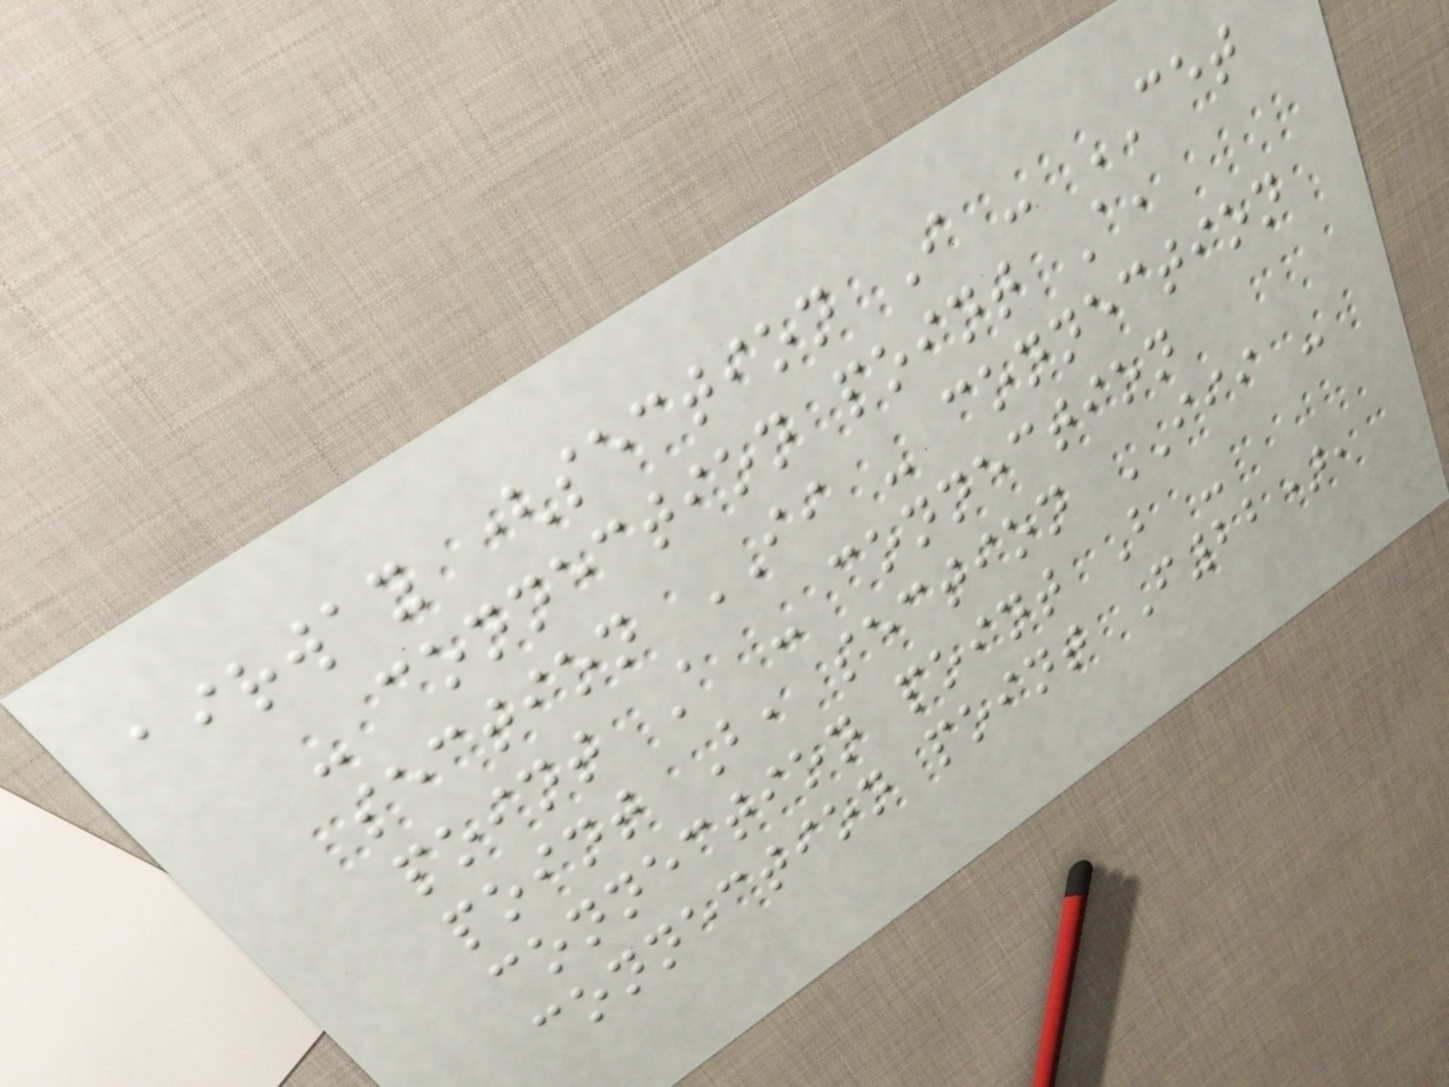airway (section I - CET
- connection point A,
section II - connection
point A - connection
point B, section III -
connection point B -
connection point F22),
